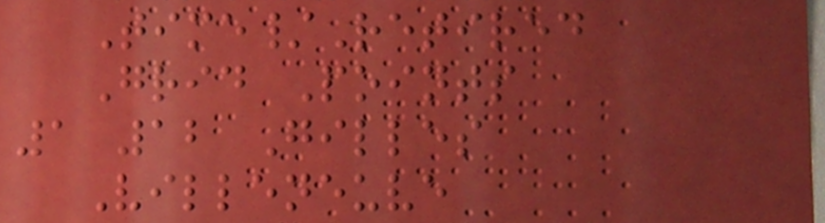Time/Retired
Grid Points
1 12 Gilles
Villeneuve
